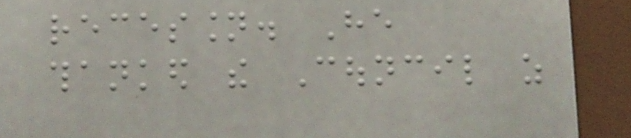recession. He
thanked the Council as
